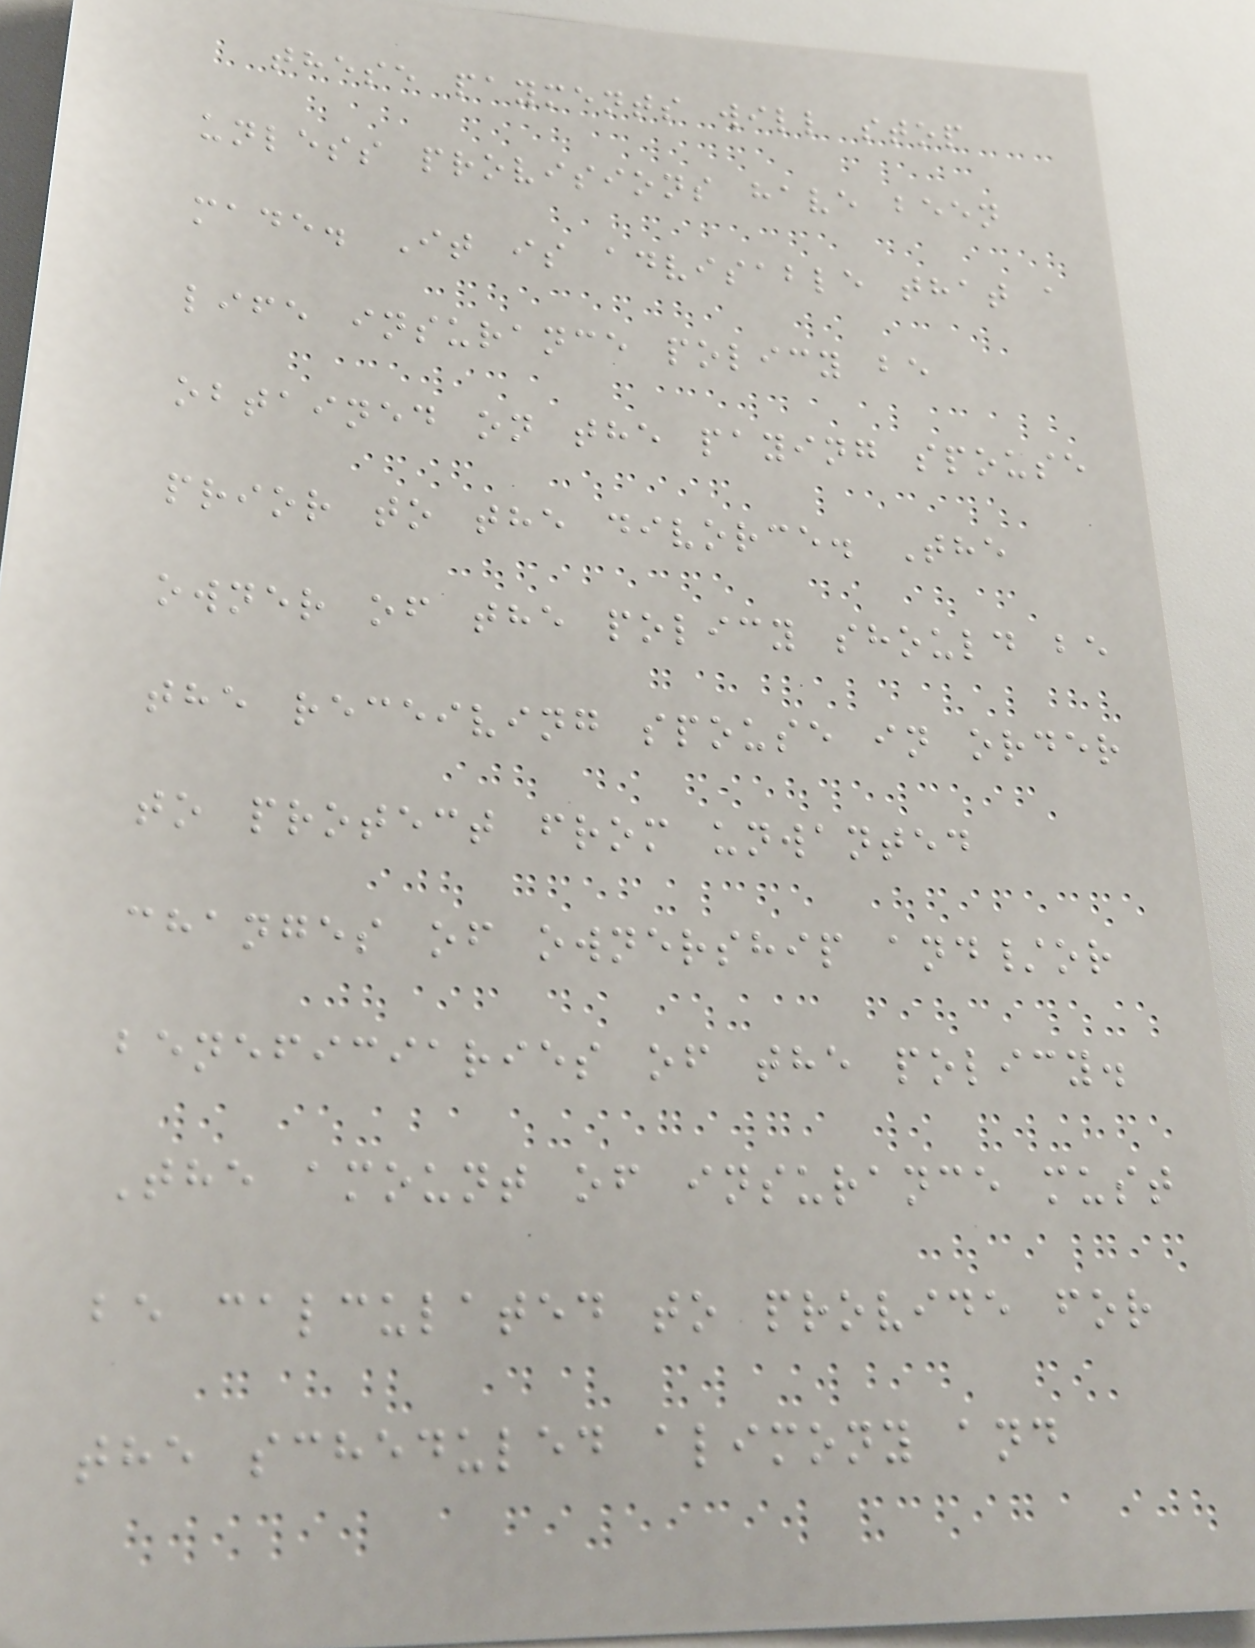these payments will stop
unless provisions have been
made. It is advisable that a
life insurance policy be
obtained on the paying spouse
prior to the divorce. The
owner of the policy should be
the receiving spouse in order
to protect from unwanted
changes of ownership and/or
beneficiaries of the policy.
The amount of insurance must
be calculated to provide for
the scheduled alimony and
